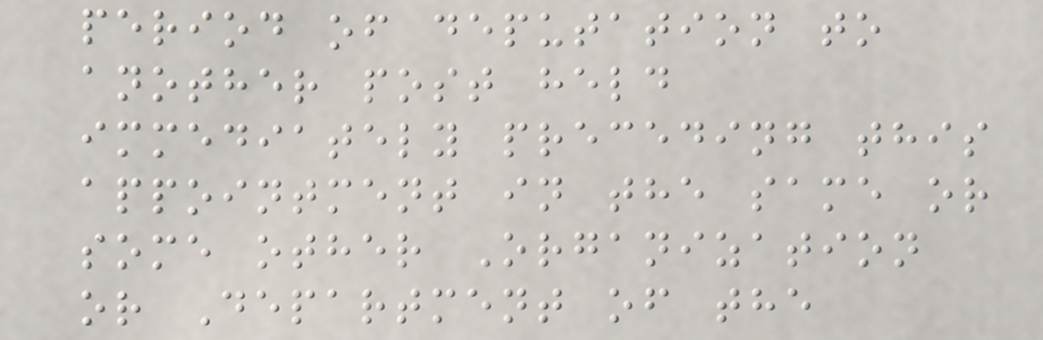period of deputation to
another post held
immediately preceding this
appointment in the same or
some other Organization
or Department of the
